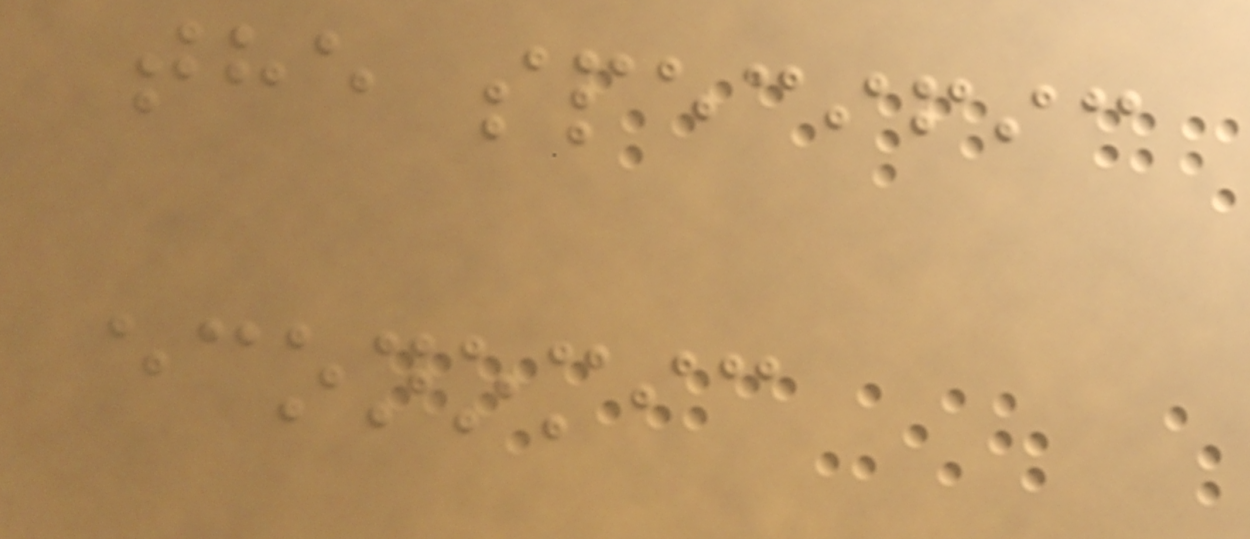the specific
economic
